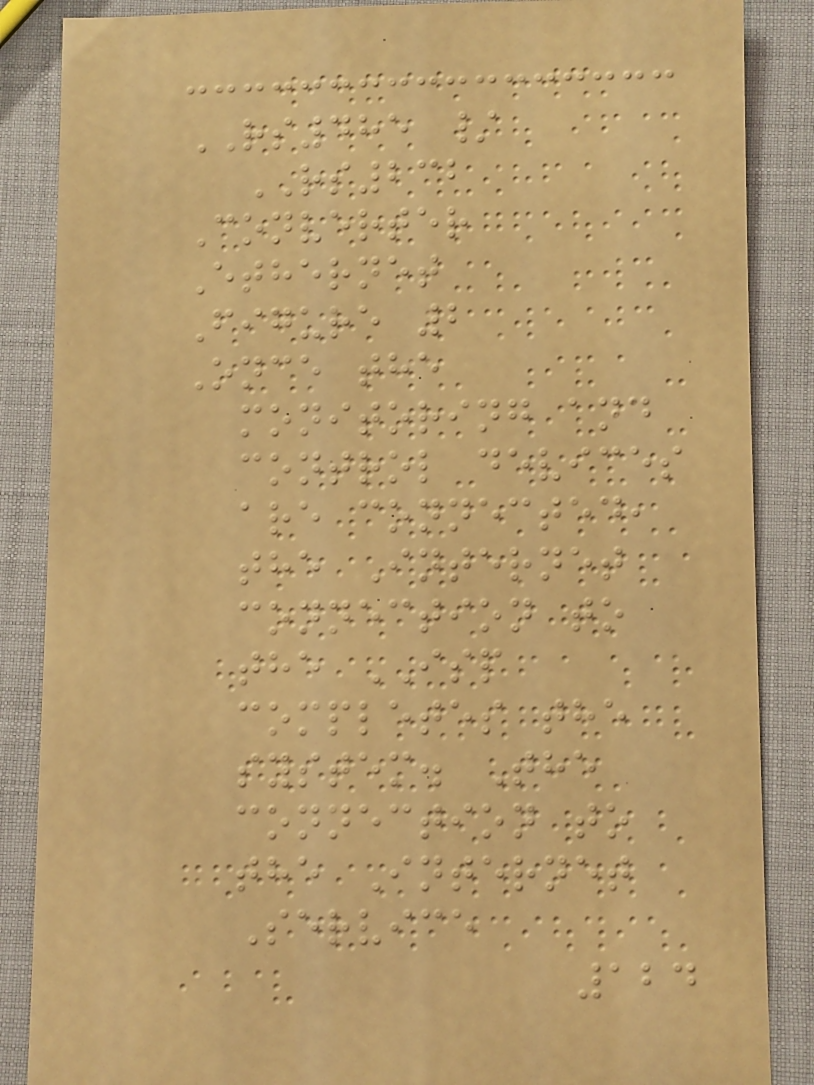RS485 /
RS232
Converter
Ethernet
Figure 2
Once the
monitoring and
control devices
are connected,
the Internet
connection to
the ISP
completes the
system. The
connection to
the Internet
Service
124
